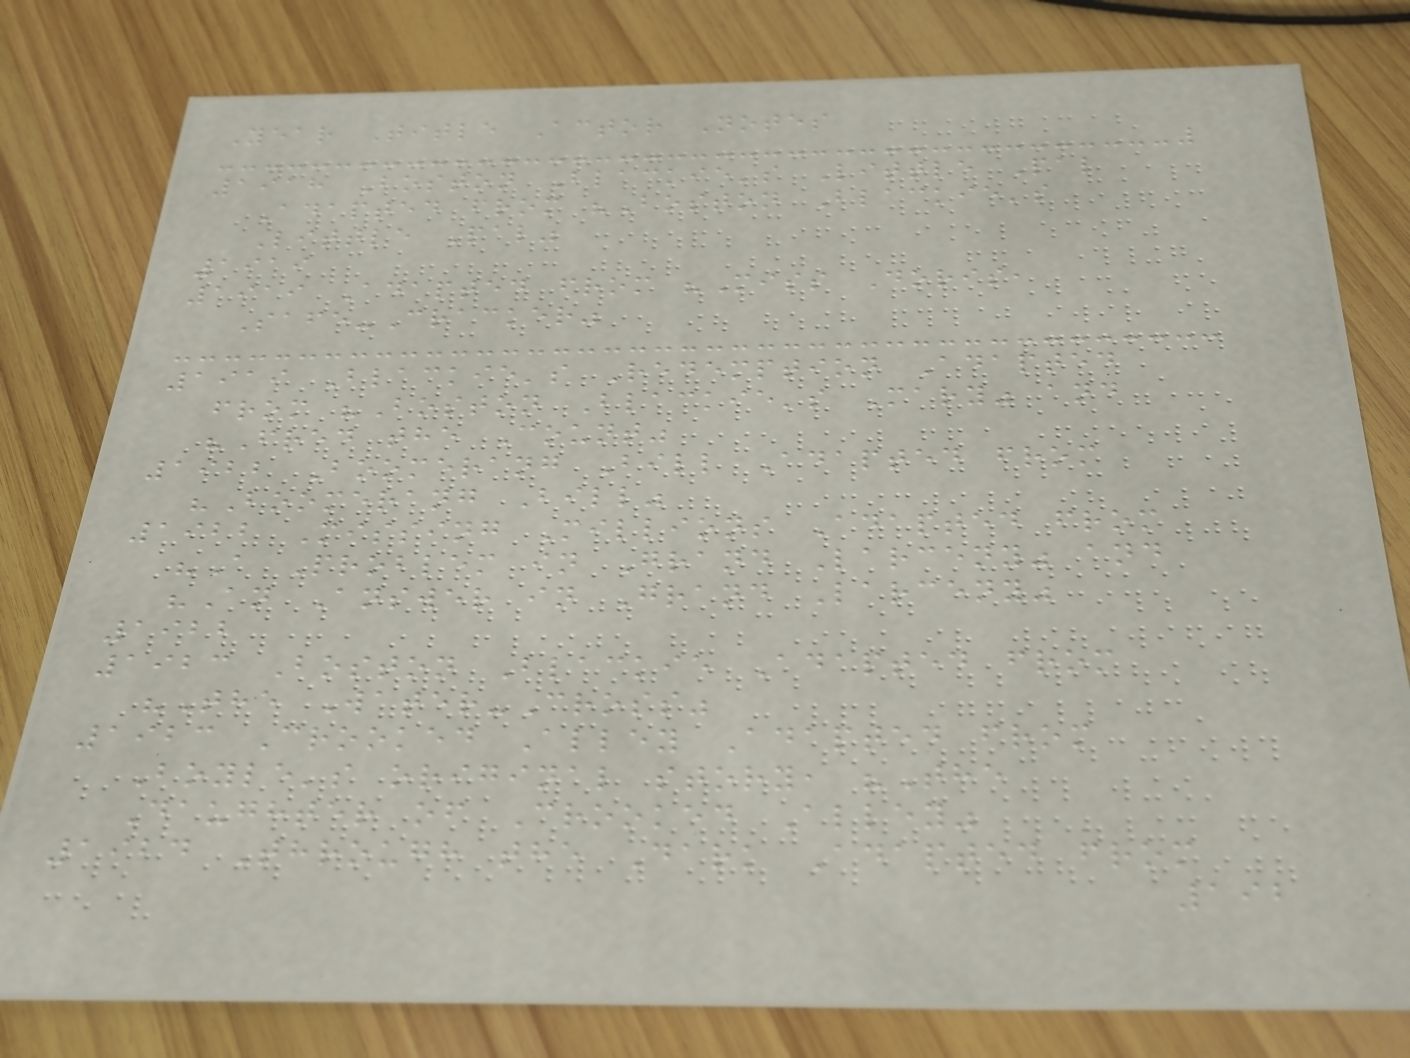Year Title Actor Notes
1918 Boston Blackie's Little Pal
Adapted from "Boston Blackie's
Little Pal"
1919
1919 Adapted from "Miss Doris,
Safe-Cracker"
1919 Blackie's Redemption Adapted
from "Boston Blackie's Mary" and
"Fred the Count"
1922 Boomerang Bill Adapted from
"Boomerang Bill"
1922 Missing Millions Adapted from
"A Problem in Grand Larceny" and
"An Answer in Grand Larceny"
1922
1923 Boston Blackie Adapted from
"The Water-Cross"
1923 Crooked Alley Adapted from
Boyle's original story, "The
Daughter of Crooked Alley"
1924 Through the Dark Adapted from
192
